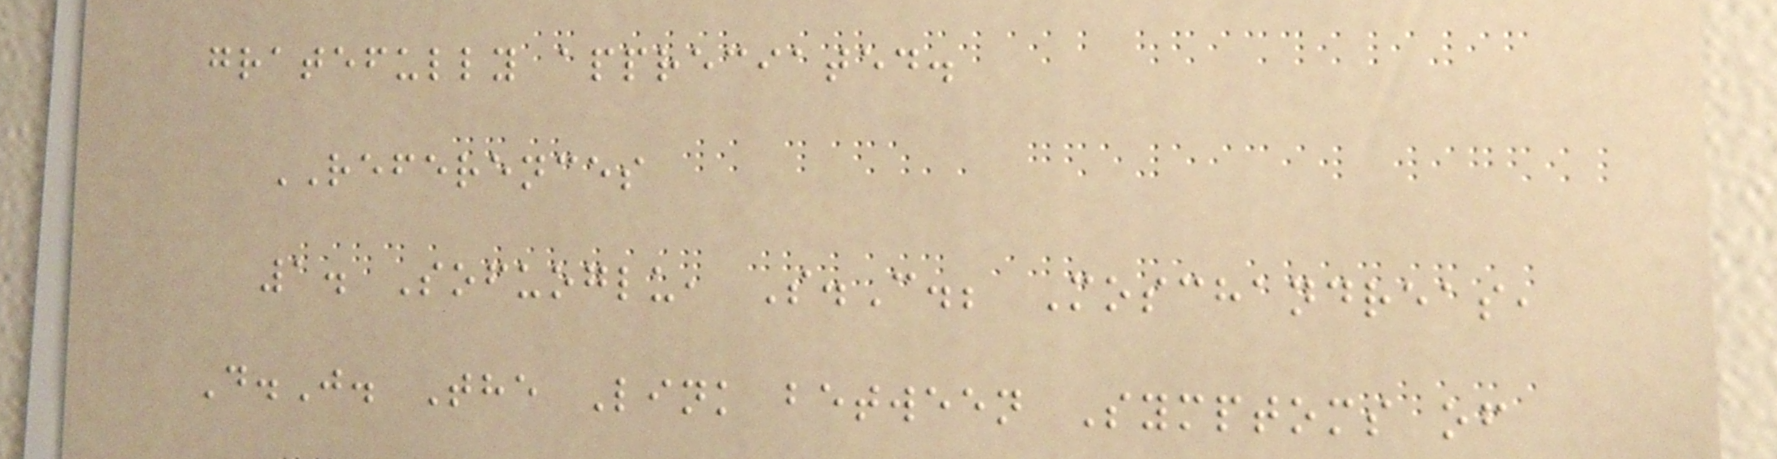gratefully appreciated.
REFERENCES
1. Sofuoglu, S.C.; Moschandreas,
D.J. The Link between Symptoms of
